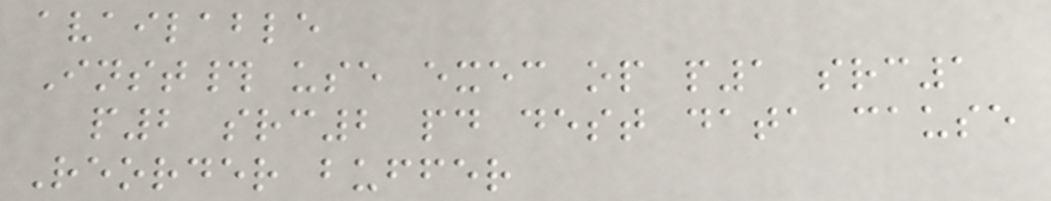available
Inst# use exec op p1 src1
p2 src2 pd dest data cause
Reorder buffer
